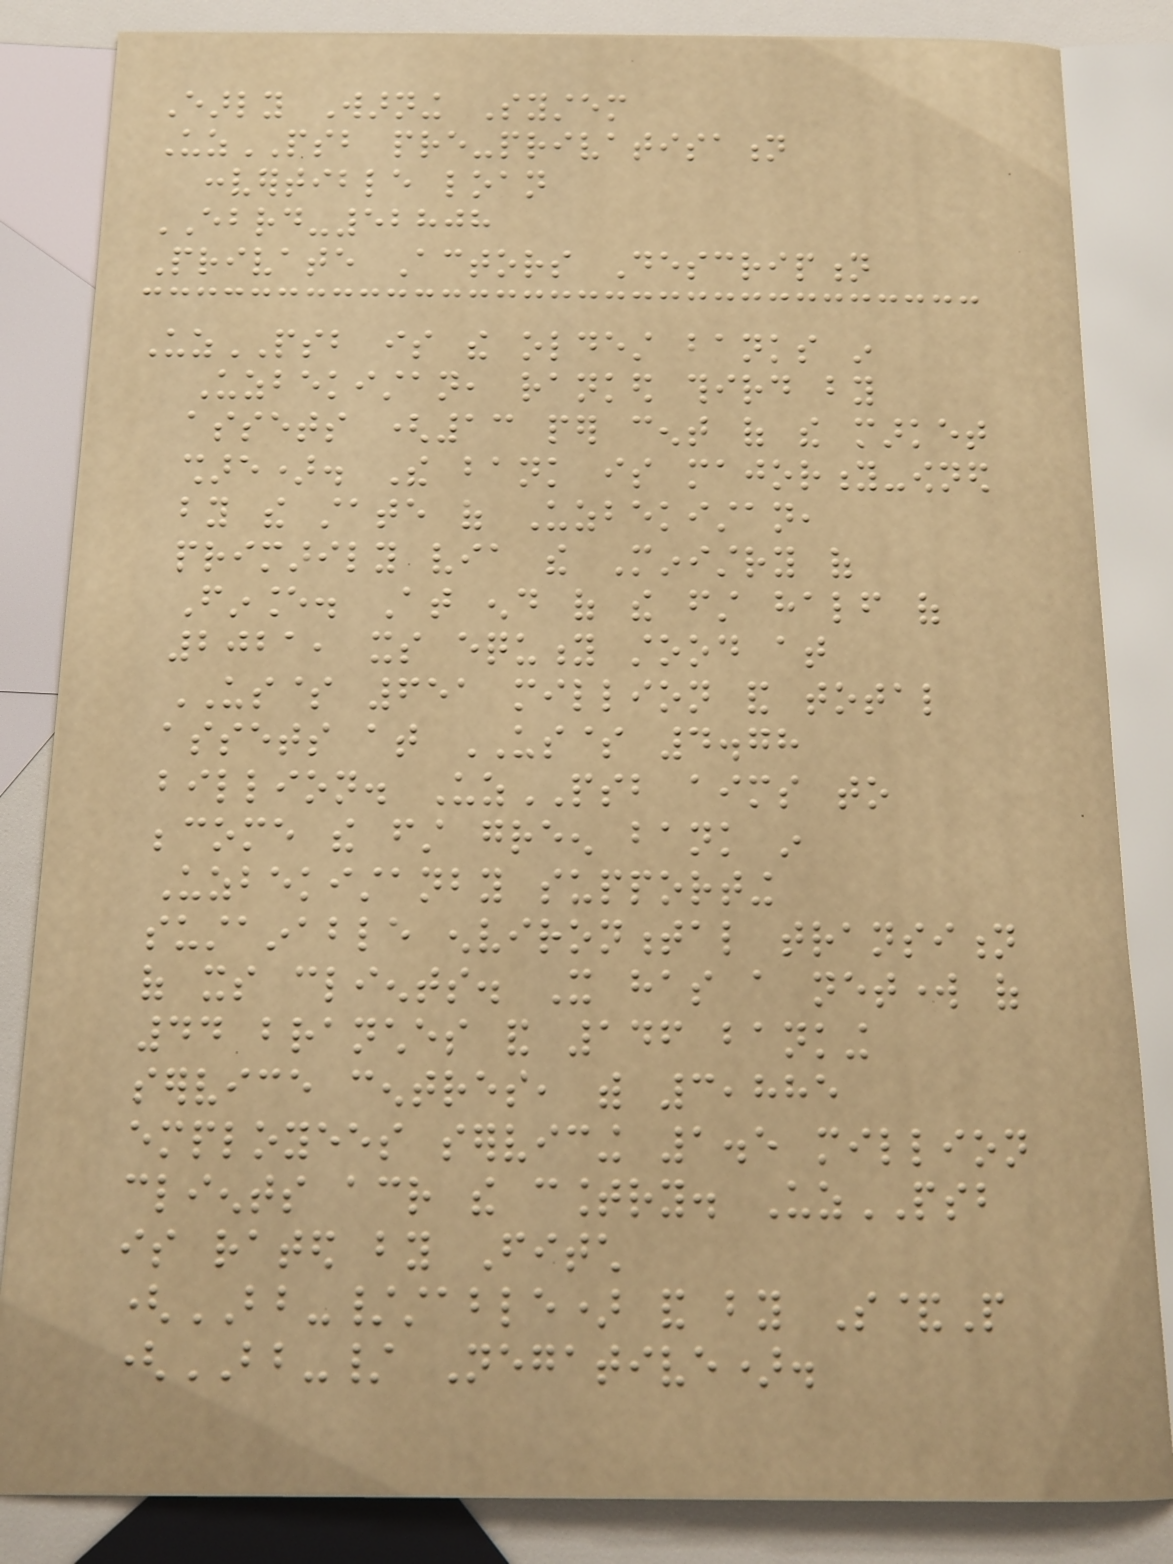Early Warning System
UzPSB pre-privatisation
convertible loan
EBRD-52808
Private Actors Description
UzPSB is the oldest banks in
Uzbekistan, ranked third by
assets (13 per cent of the market
share). The bank is majority-owned
by the state of Uzbekistan,
primarily via the Ministry of
Finance. At end of the first half of
2021, its equity stood at
US$ 651 million and total
assets at US$ 4.78
billion. UzPSB aims to
become the first green bank in
Uzbekistanby supporting
sustainable environmental transition
of its clients. It has a network of
44 branches and 146 banking
service centres, with 3,885
employees servicing 1.5 million
clients across the country. UzPSB
is rated by Fitch
(BB-/stable) and by S&P
(BB-/ Negative).
